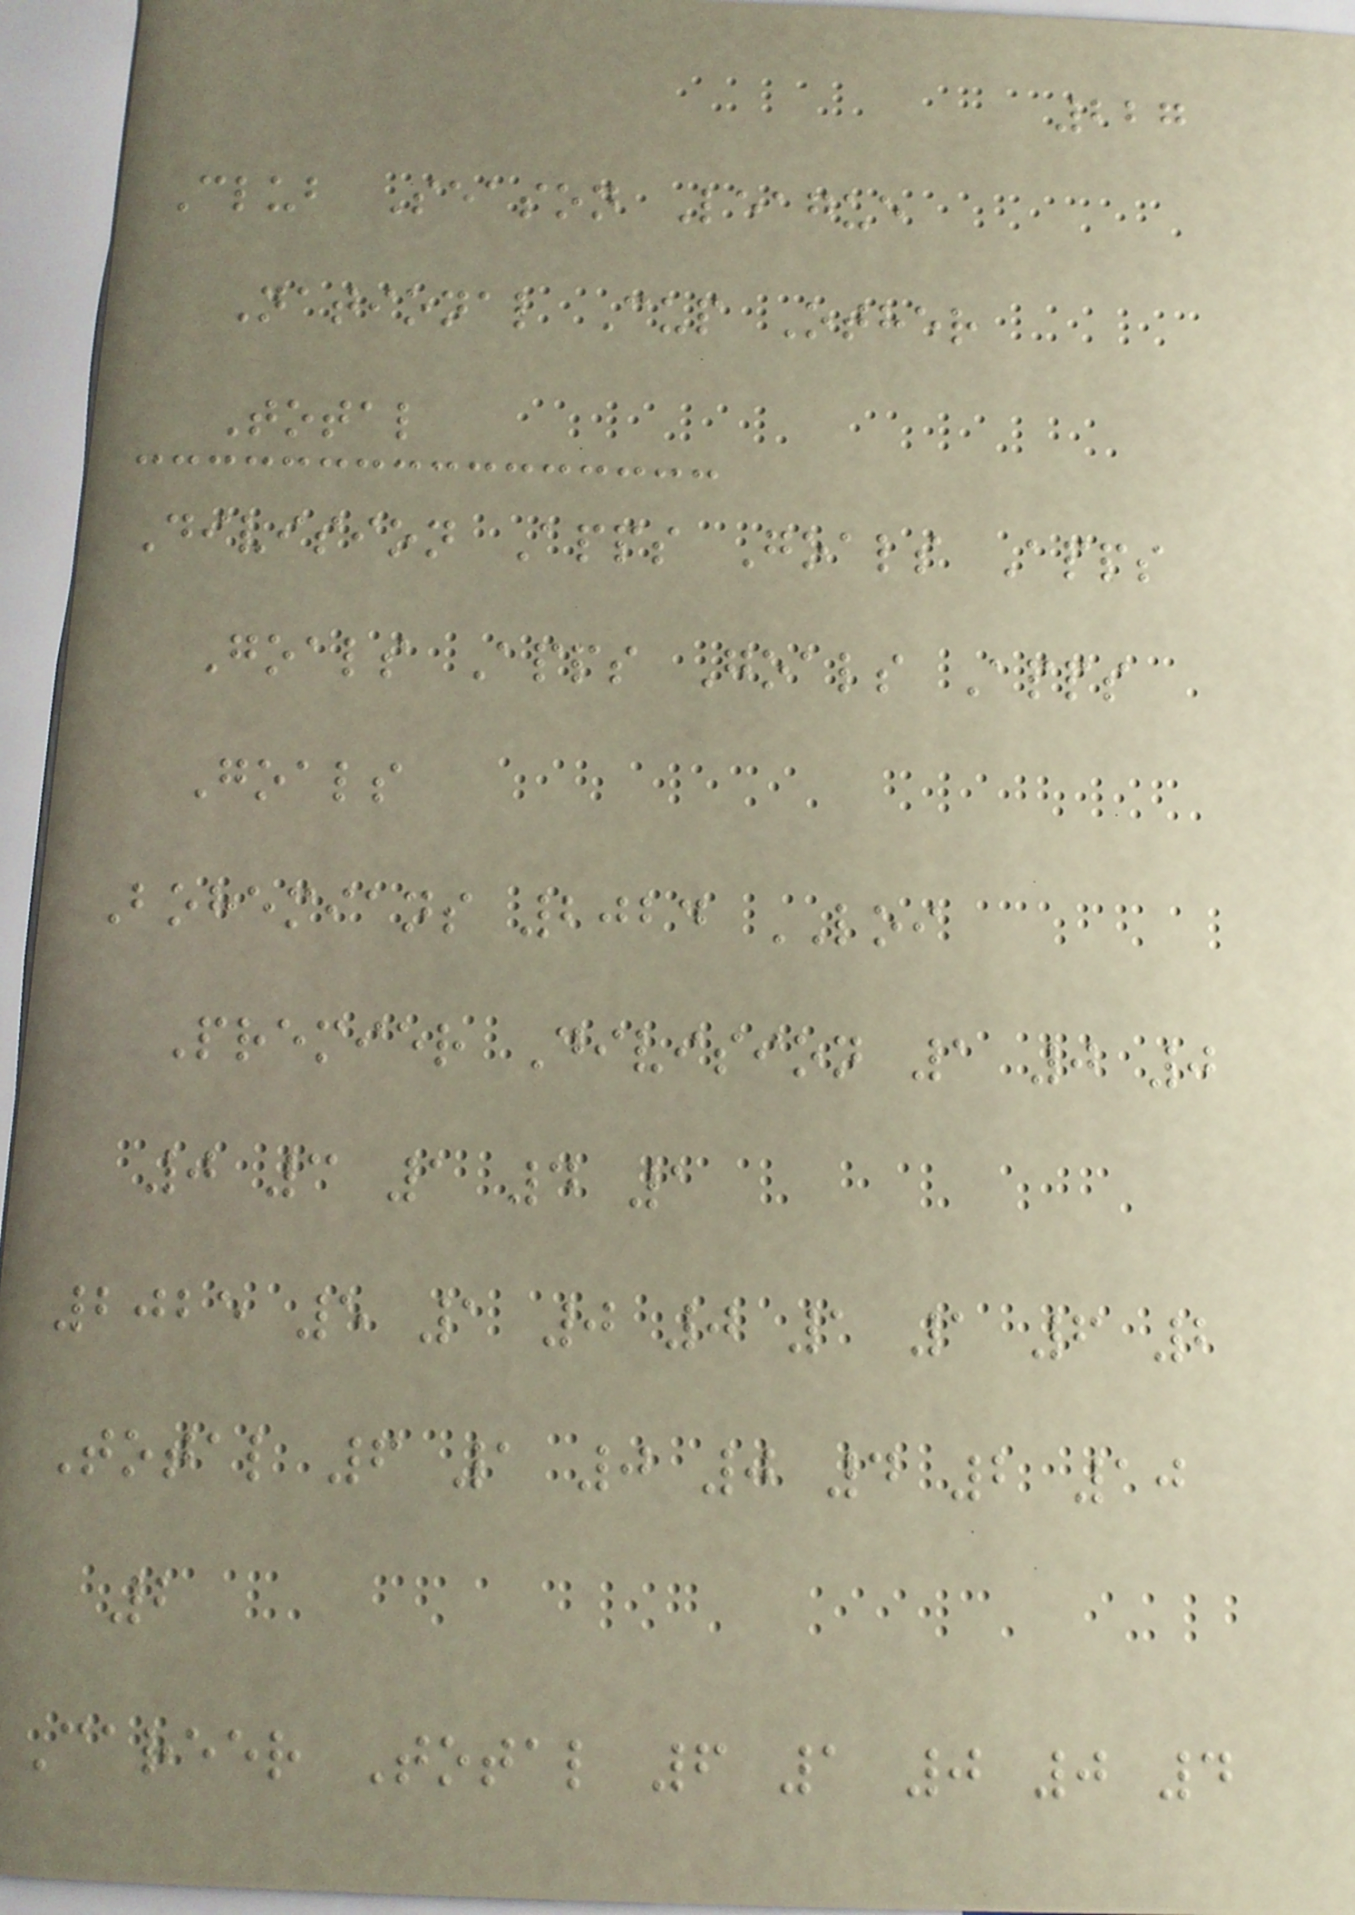227
Club Season League
National Cup Other
Total
Division Apps Goals Apps
Goals Apps Goals Apps
Goals
Bohemians 2024 LOI
Premier Division 1 0 0
0 3 1 4 1
2025 5 1 0 0 1 1 6 2
Total 6 1 0 0 4 2 10
2
Career Total 6 1 0 0 4
